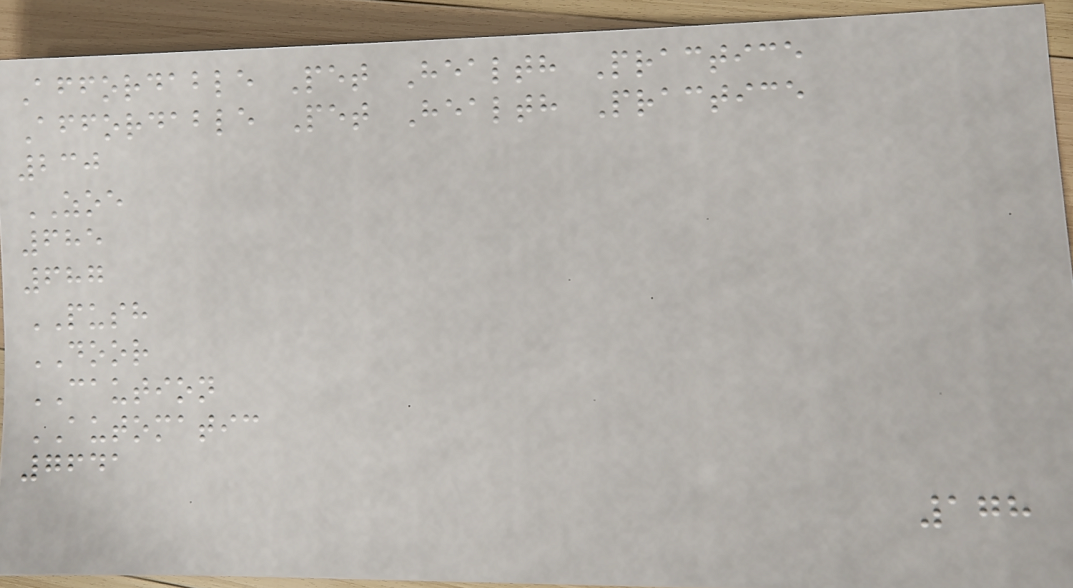Affordable Pet Health Practice
Affordable Pet Health Practice
230
ZOE
685
687
PUSH
DOOR
CAUTION
AUTOMATIC
7641
178
